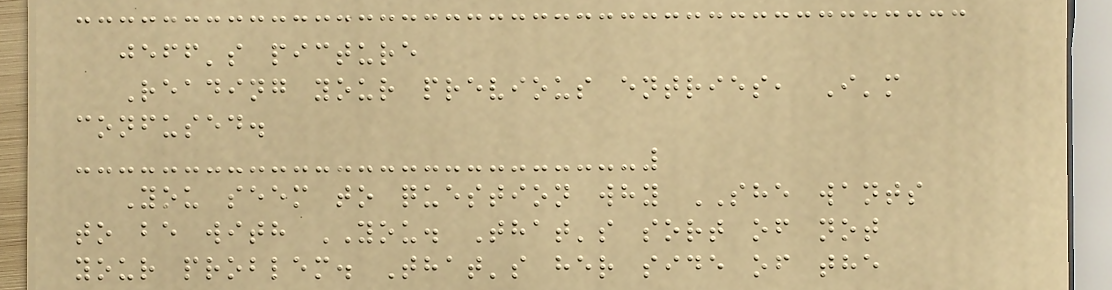jeff's picture
Reading your previous entries, I'm
confused.
You seem to question why SHE wants
to be with YOU. That's sort of not
your problem. That's her side of the
